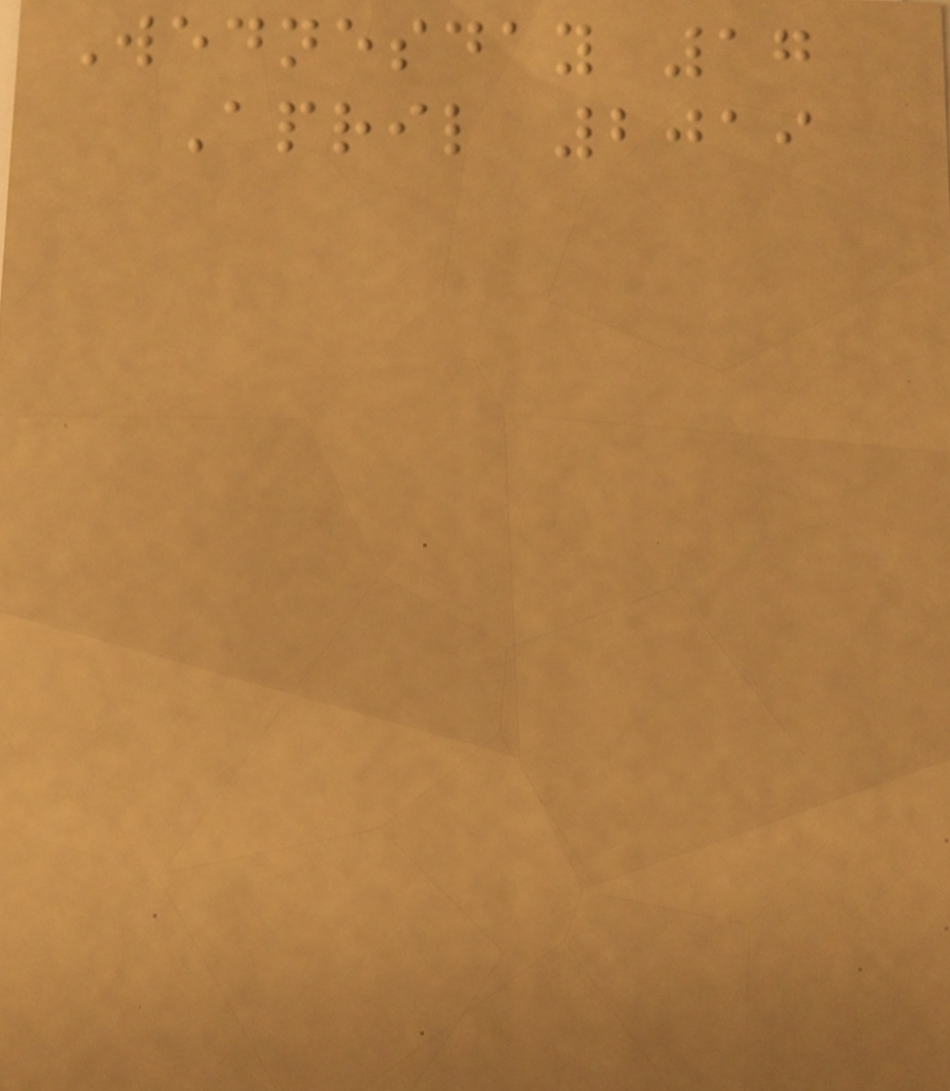Wednesday 17
April 2019
